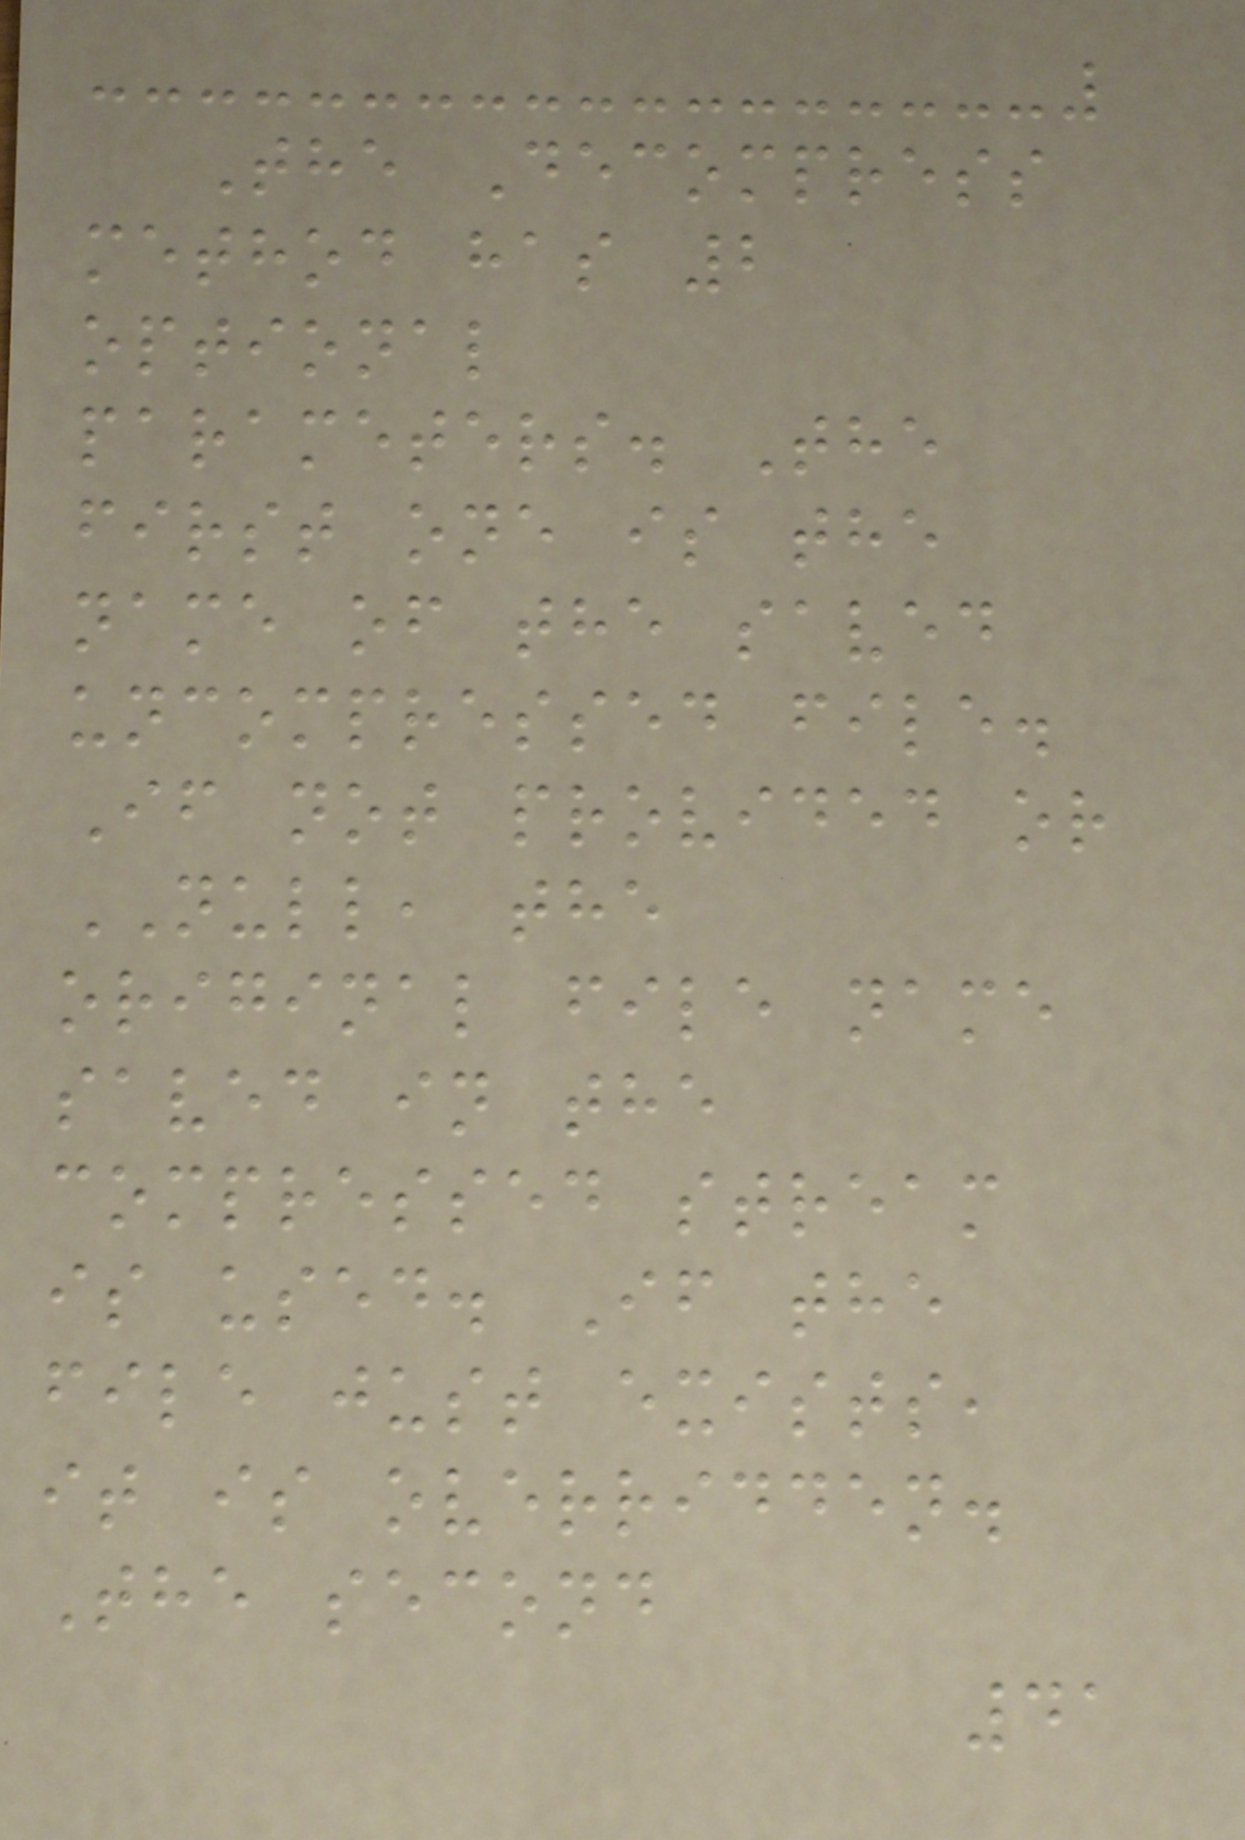The Decompress
method has 2
optional
parameters. The
first one is the
name of the saved
uncompressed file.
If not provided or
NULL, the
original file name
saved in the
compressed stream
is used. If the
file just exists,
it is overridden.
The second
41
